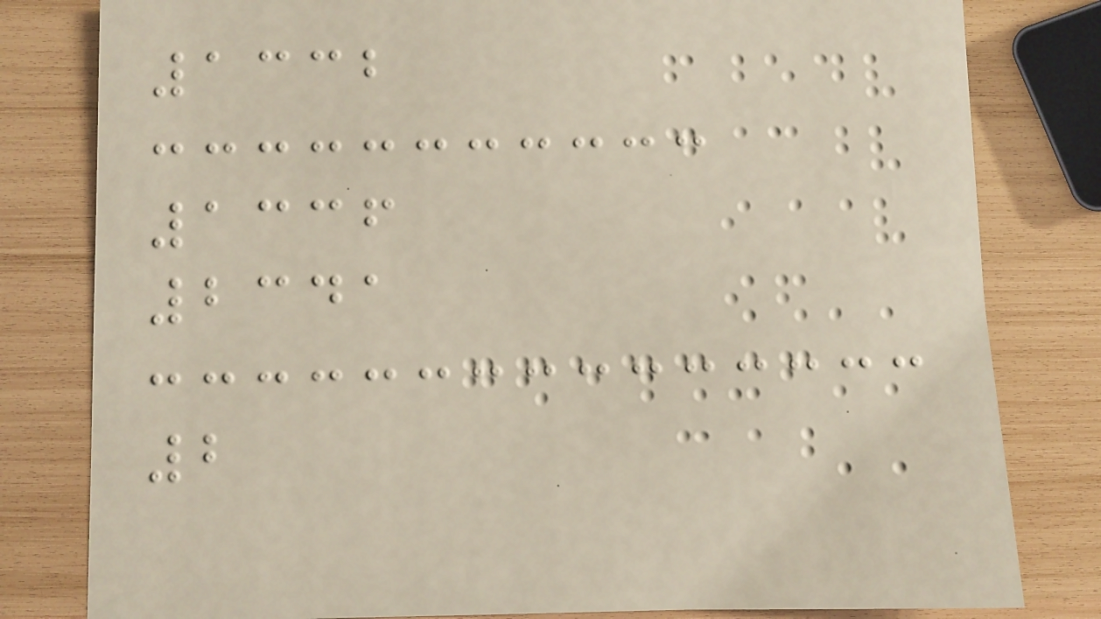1332
1336
2341
2
